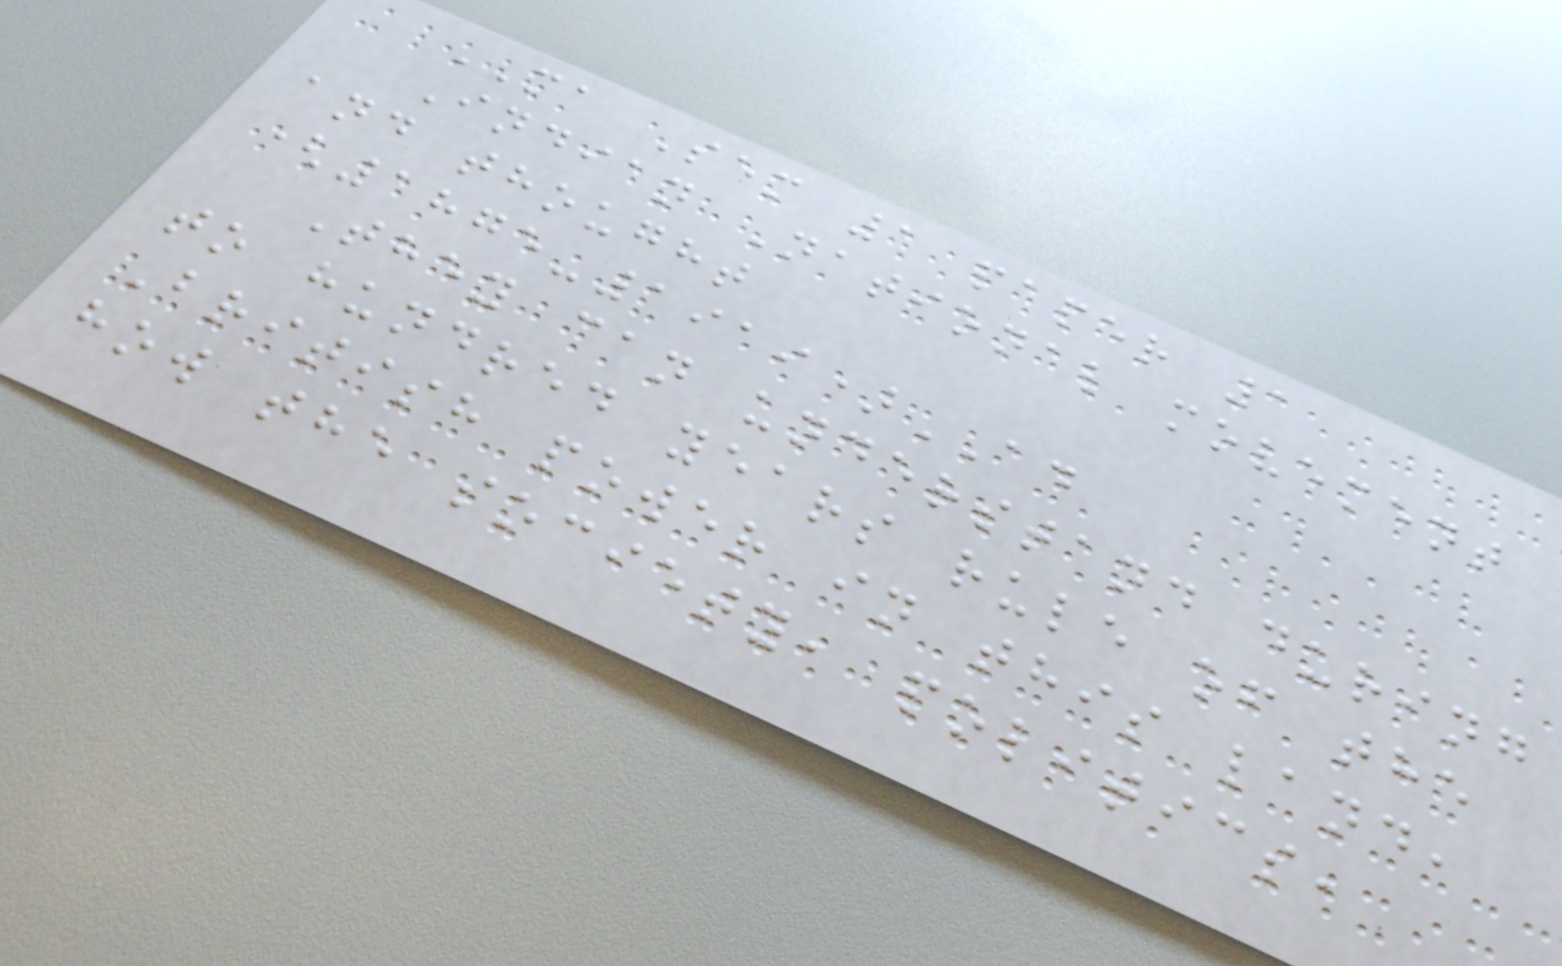MA Sem 1 paper 1
Indian National movement
and thought
(1875-1919)AD
They can understand during
to hundred years rule of the
British power in this land,
how the society, politics,
